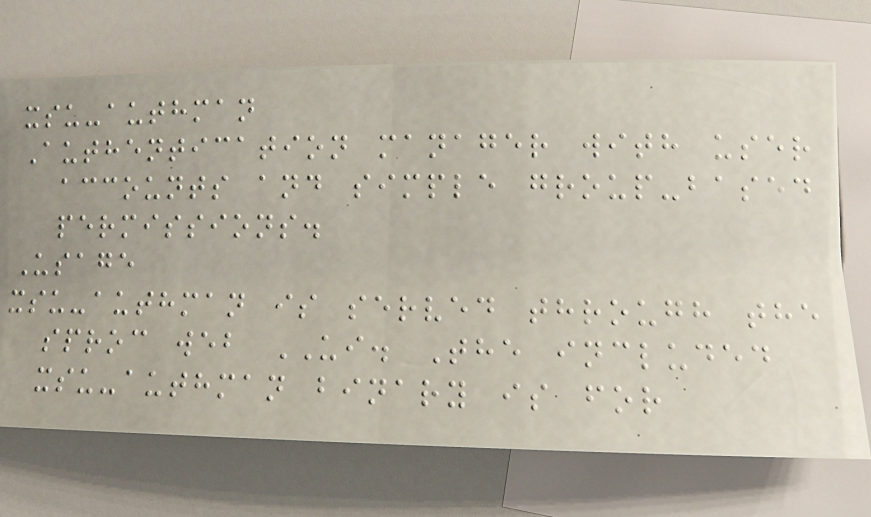xsu-authman
Authentication manager with user
accounts and simple group-based
permissions.
Usage
xsu-authman is served through the
sproc web UI. The included
xsu-authman binary is for
